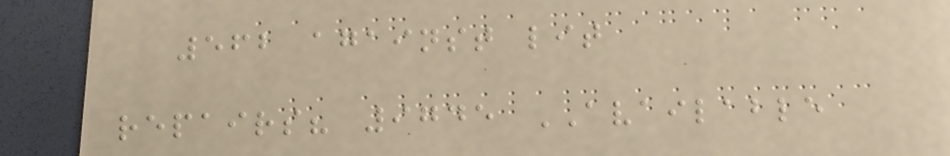562 against lit
repairs? 9745 AVAILABLE
